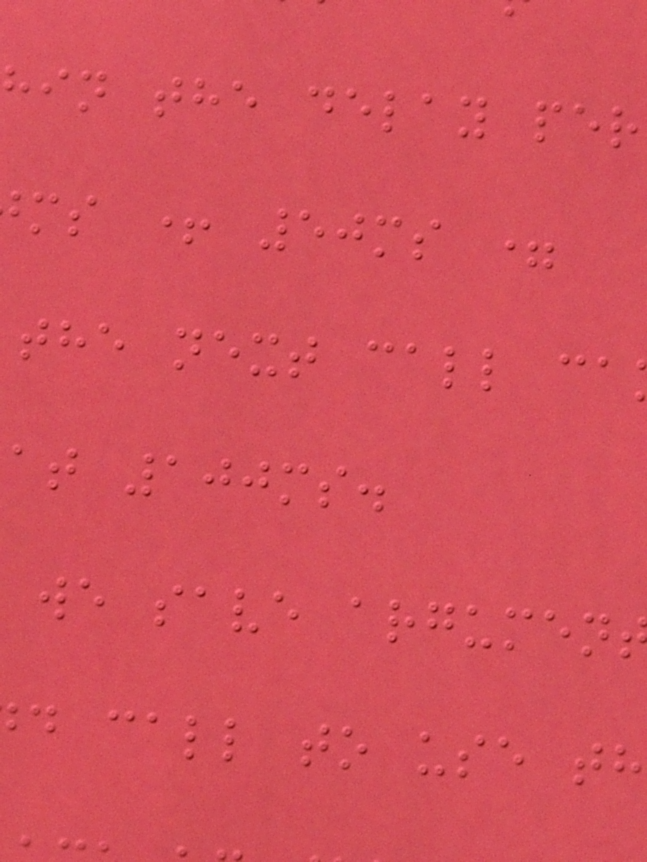hin the delay per
ms + 50ms =
the next call ca
at 100ms.
we save argumen
d call to use th
